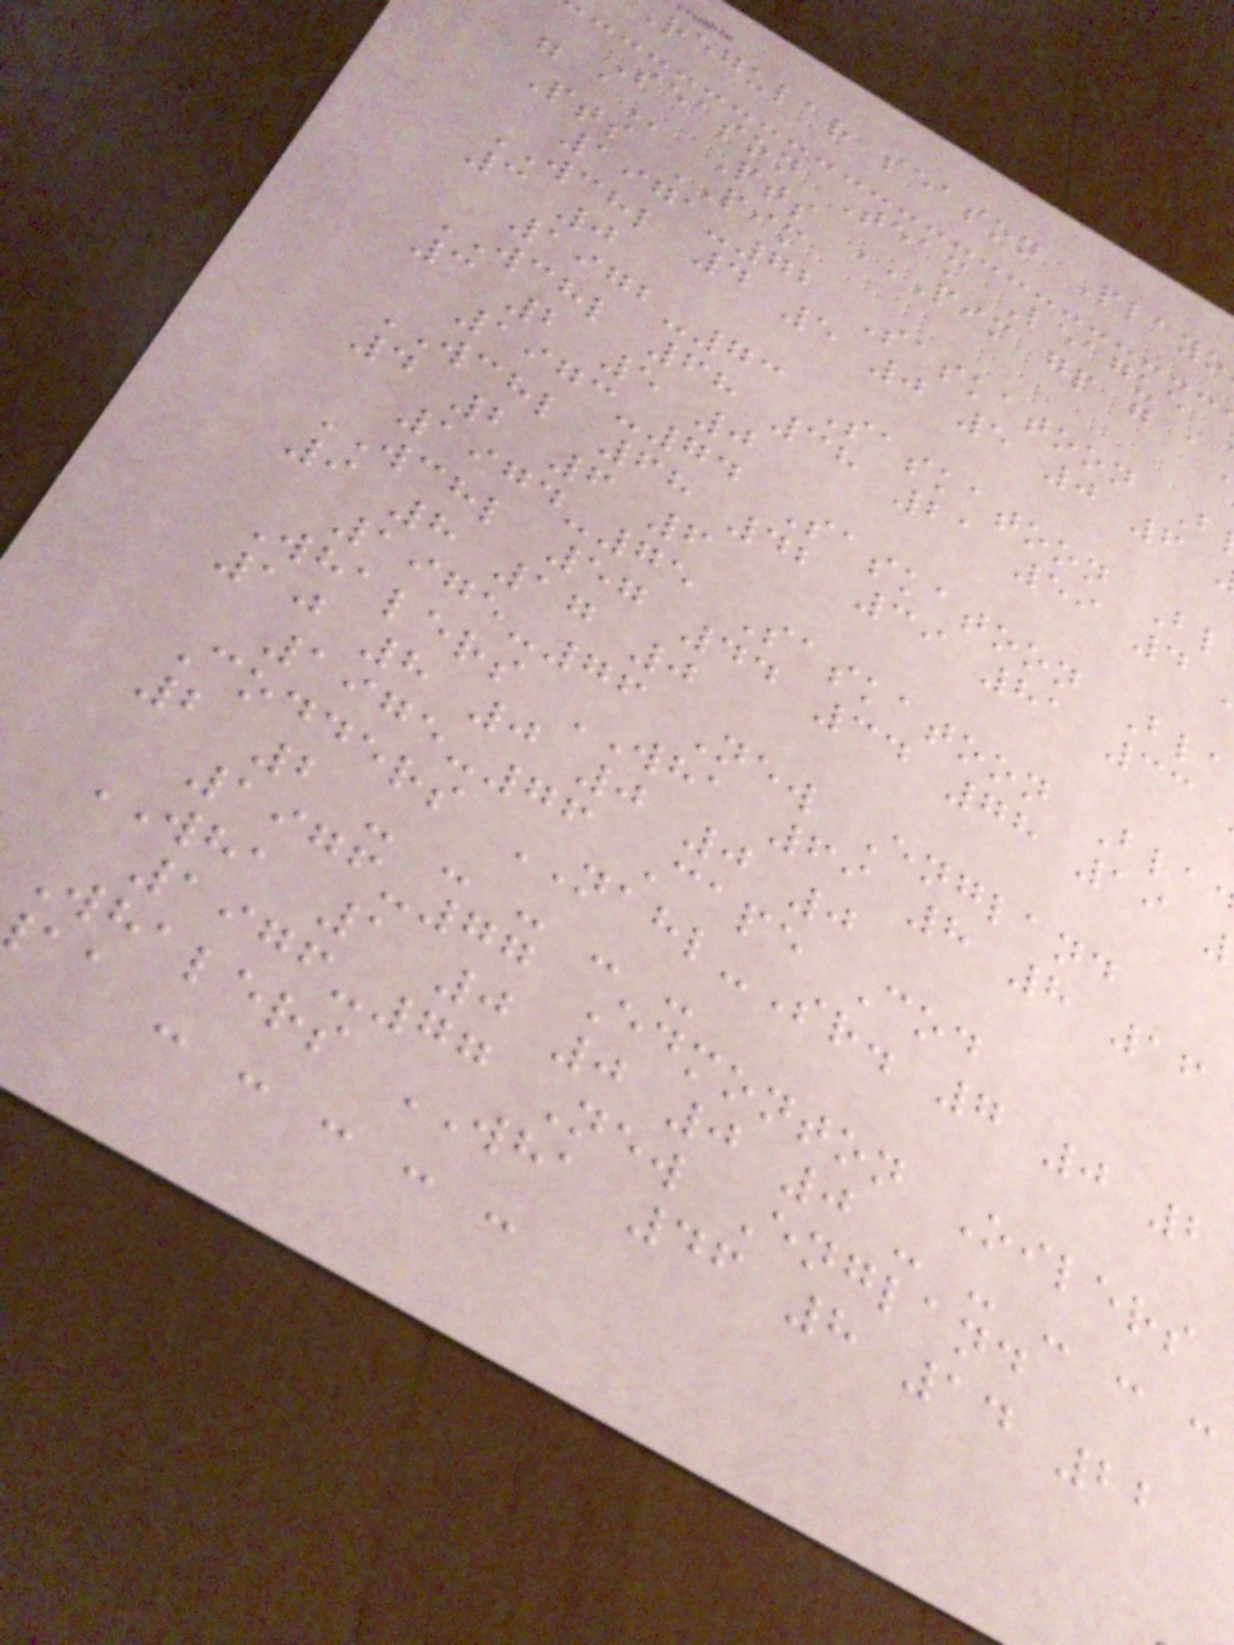regular season Playo
Season Team League
Pts PIM
1971-72 Saskatoon B
WCHL 4 5 0 5 0 6
3 0
1972-73 Saskatoon Bl
WCHL 68 38 21 59 4
3 2 5 0
1973-74 Saskatoon Bla
WCHL 68 42 39 81 33
4 2 6 6
1974-75 Saskatoon Bla
WCHL 57 44 34 78 19
9 8 17 0
1975-76 New England
Whalers WHA 69 8 8 16
10 8 0 0 0 0
1975-76 Cape Cod
Codders NAHL-Sr. 7 0 2
2 2 - - - - -
1976-77 Edmonton Oilers
WHA 1 0 0 0 0 - - - - -
1976-77 New England
Whalers WHA 46 8 14 22
aa - - - - -
